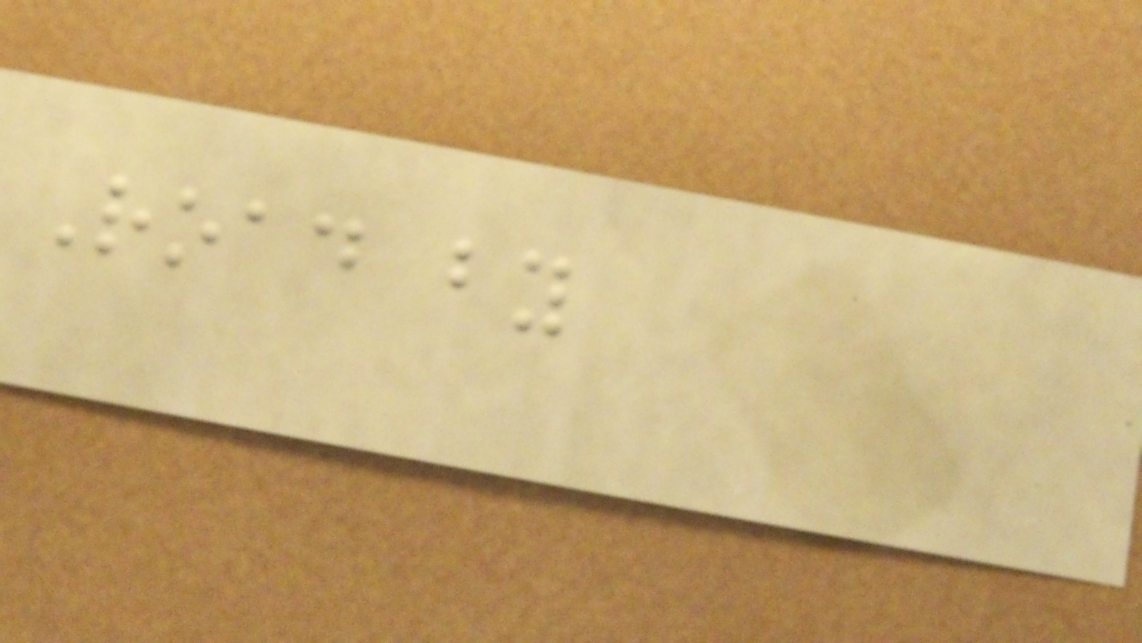Road by
